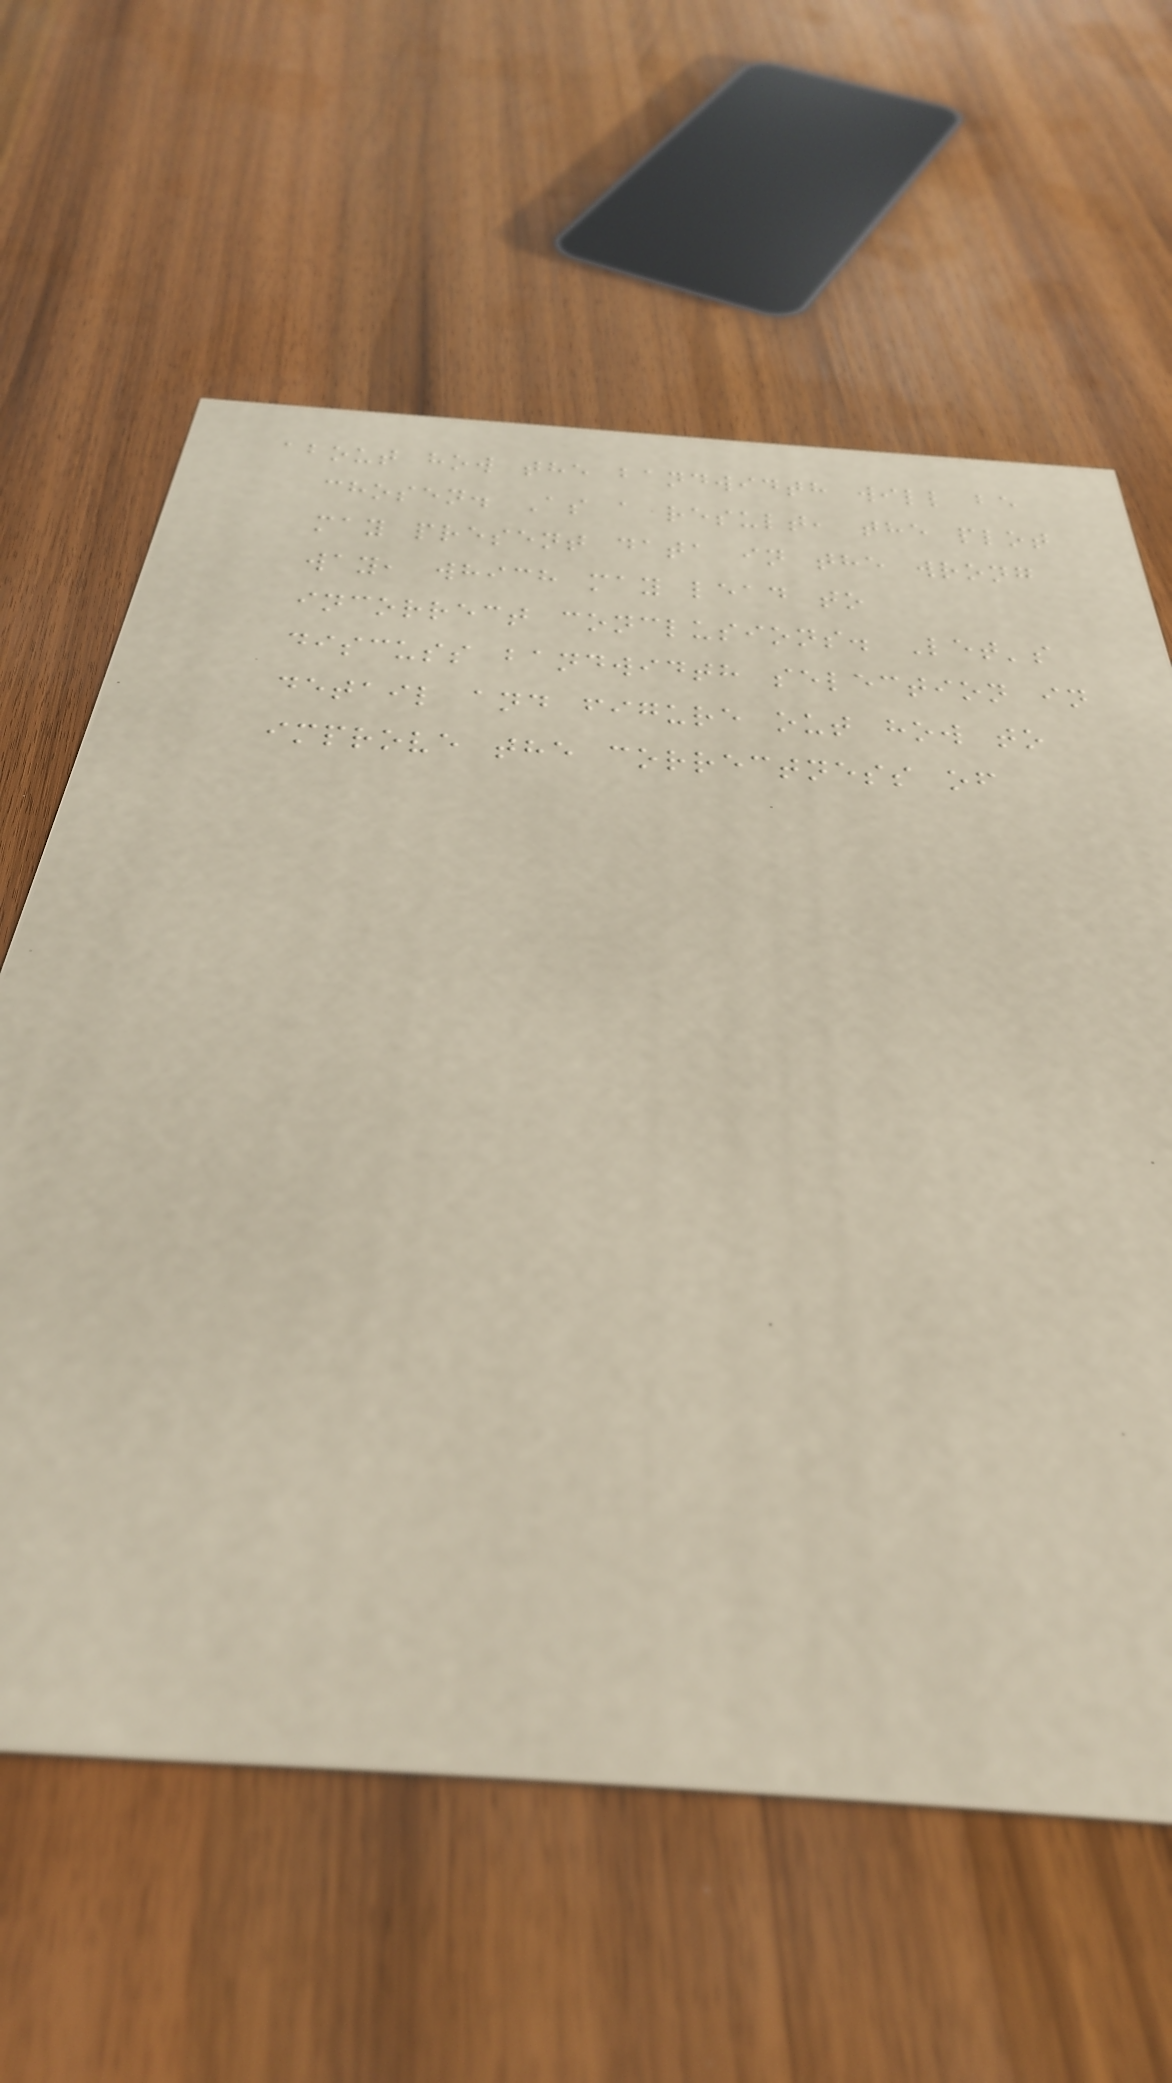about how the bandwidth will be
chosen. As a result, the plot
may present data in the wrong
way, which may lead to
incorrect conclusions. Let's
discuss bandwidth selection in
detail and figure out how to
improve the correctness of
